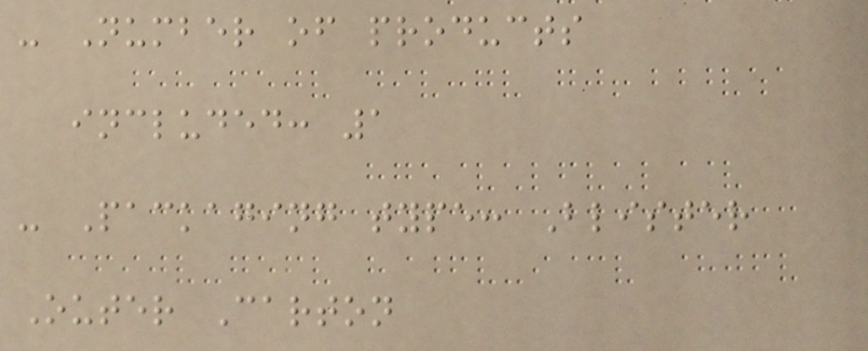- Number of products
included: 1
- Packaging type: Blister
Outer Carton
